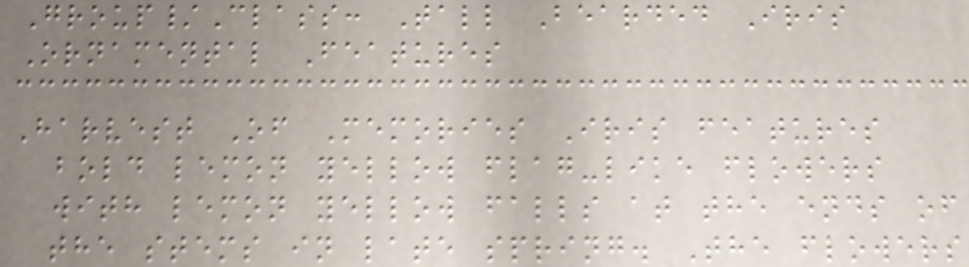Group/Class: Tall Bearded Iris
Ornamental Features
Harvest Of Memories Iris features
bold lemon yellow flag-like flowers
with lemon yellow falls at the ends of
the stems in late spring. The flowers
